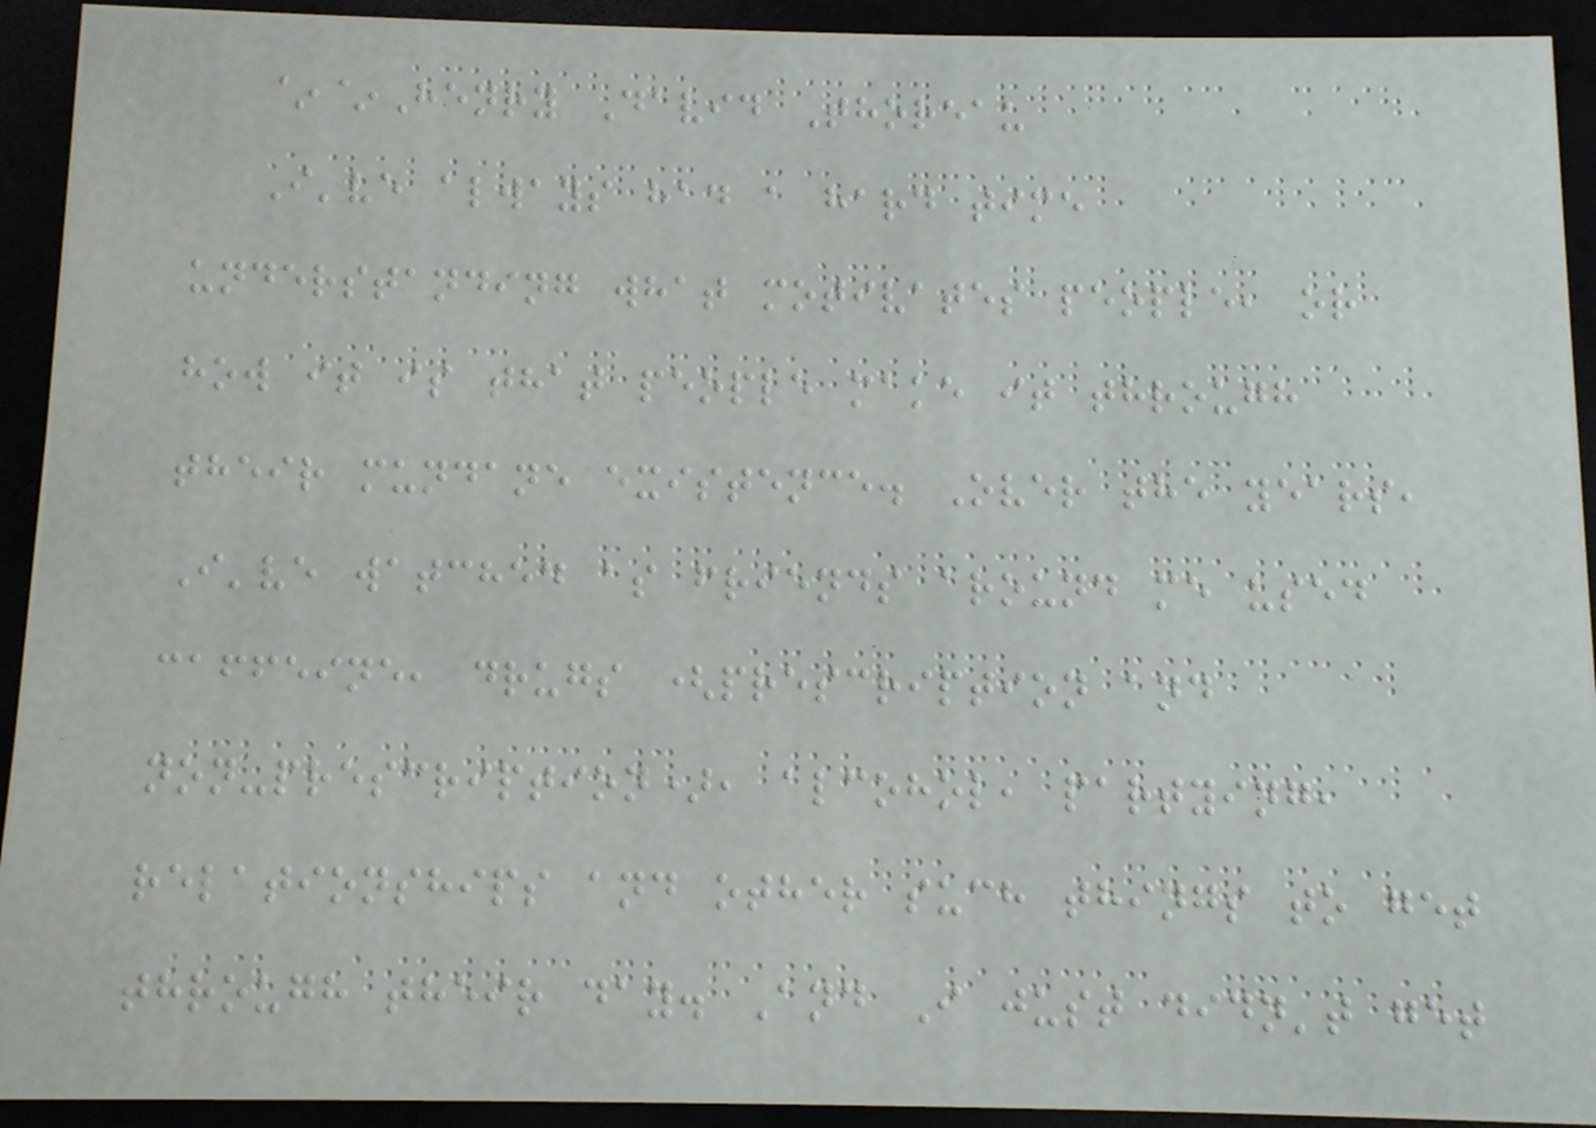~~Henry David Thoreau
I've always had a hard time
understanding what motivates people, or
how it is that people make it through
their mundane existence. Over the years,
I've watched as friends around me used
caffeine, drugs (prescription and
non-prescription), alcohol, partying,
relationships and other such things to get
through their day. And I just didn't get
